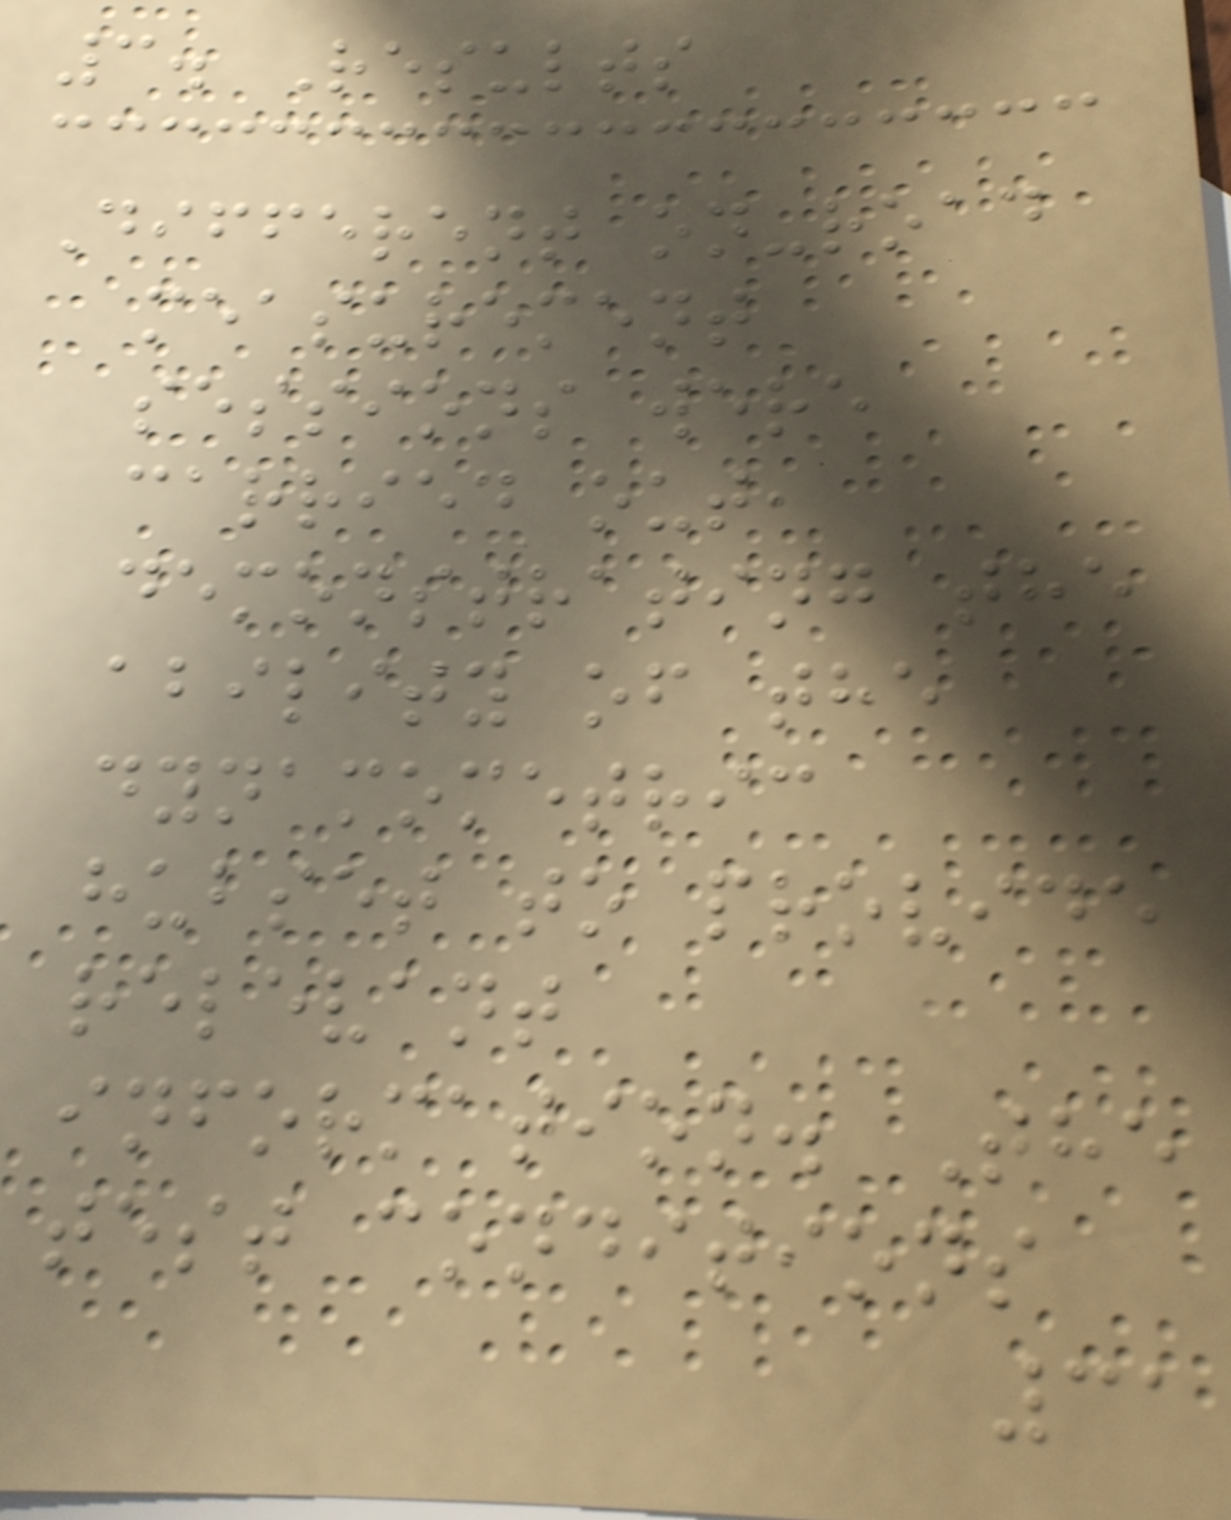3. Results
Different on-road
measurement
sessions were
carried out,
demonstrating the
ability of the
dynamometric
hubset to provide
relevant
information. The
test conditions
31
